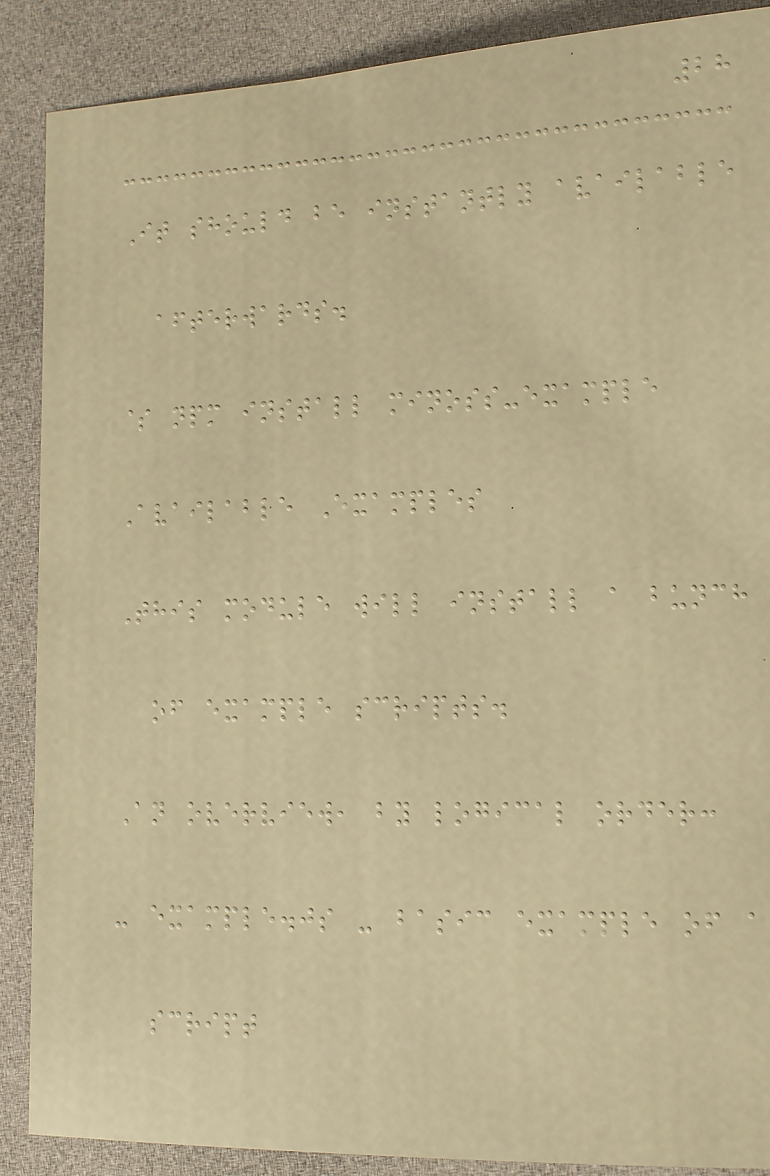28
It should be instantly available
afterwards.
$ npm install minoss-example
Available Examples
This module will install a bunch
of example scripts.
An overview, by logical order:
- example.js - basic example of a
script
